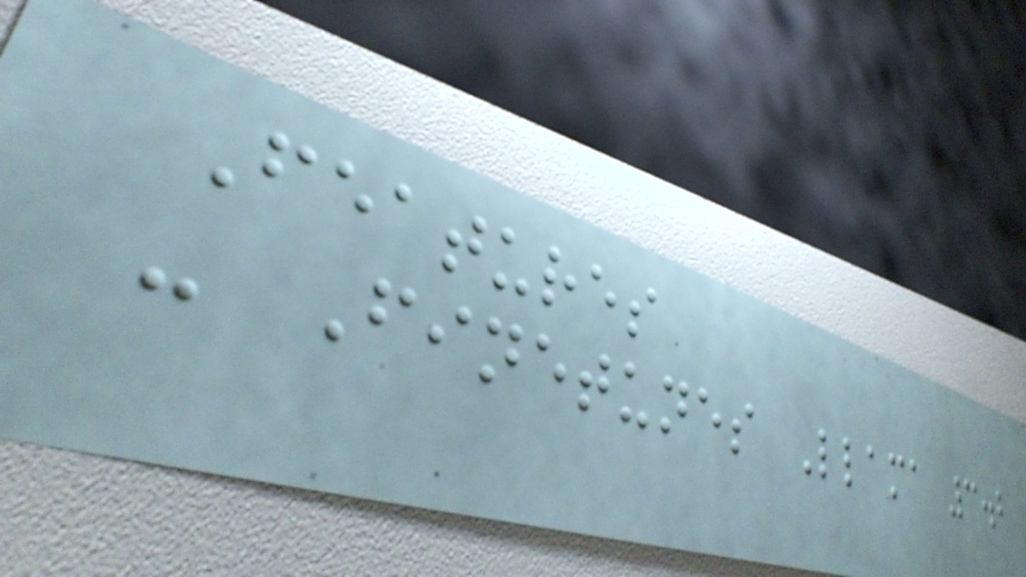Features
- Finetunes Llama 3.2
